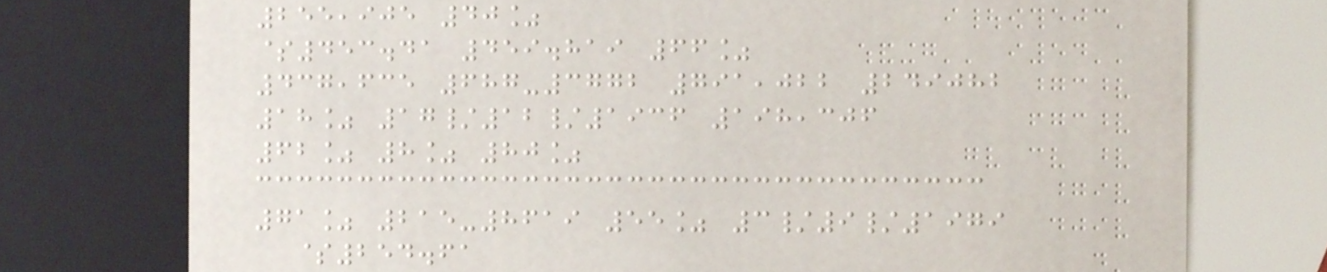255,905 40%
$453.41 459.819 66%
437,635 687-3772 791,022 249082
18% 17/12/1936 198,306
62% 8% 80%
71% 215-8619 55% 3/9/1979
$254.61
